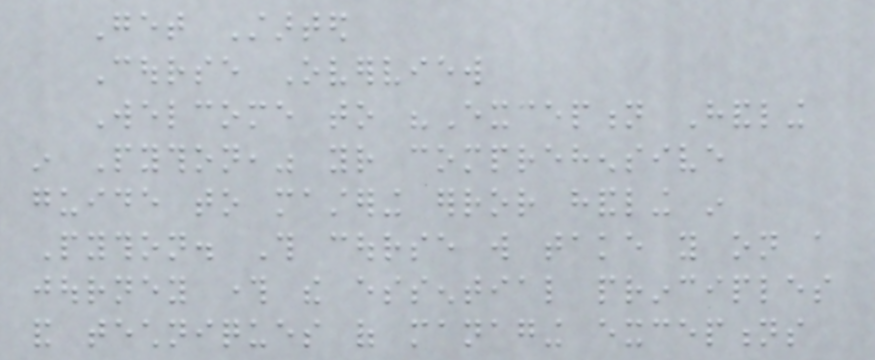Get Started
Course Overview
Welcome to "Exception Handling
in Python," your comprehensive
guide to mastering error handling in
Python. This course will take you on a
journey through the essential principles
and techniques of managing exceptions
